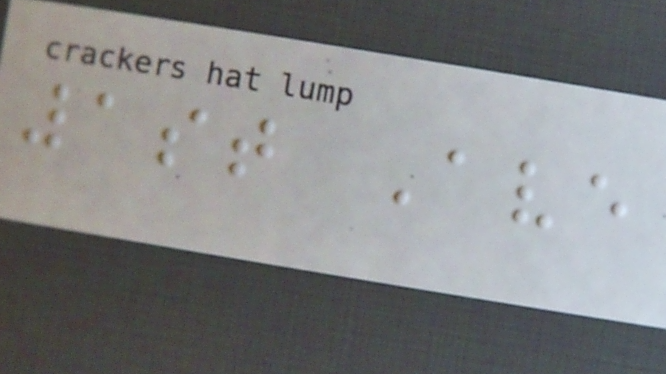1st Ave
